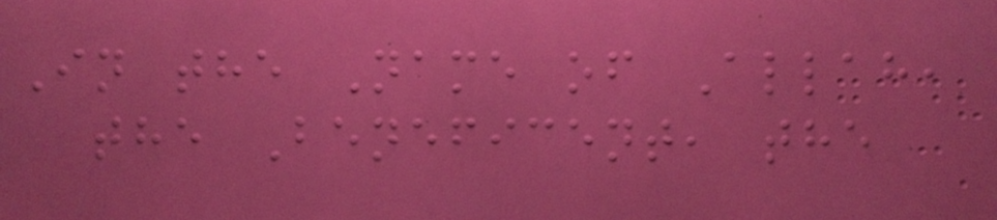In the Name of Allah,
the Beneficent, the
